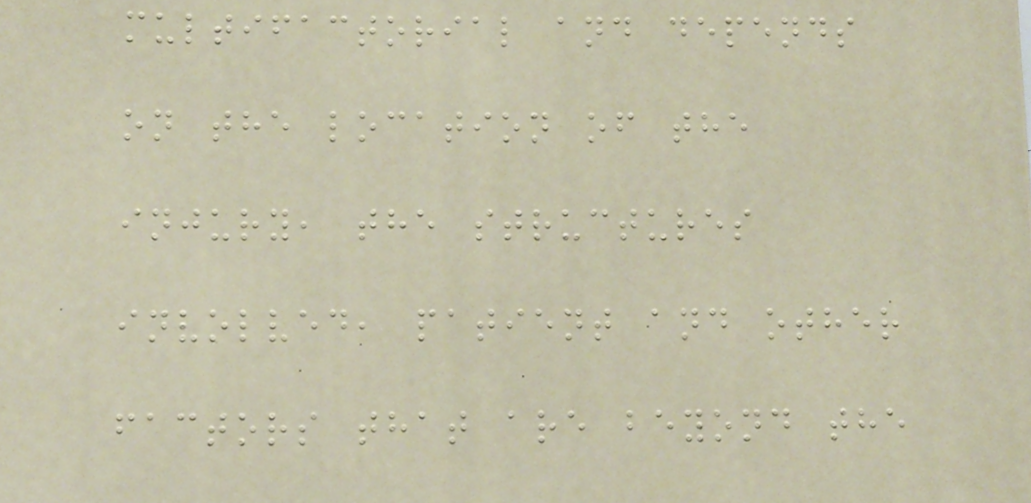multifactorial and depends
on the location of the
injury, the structures
involved, patient and other
factors that are beyond the
